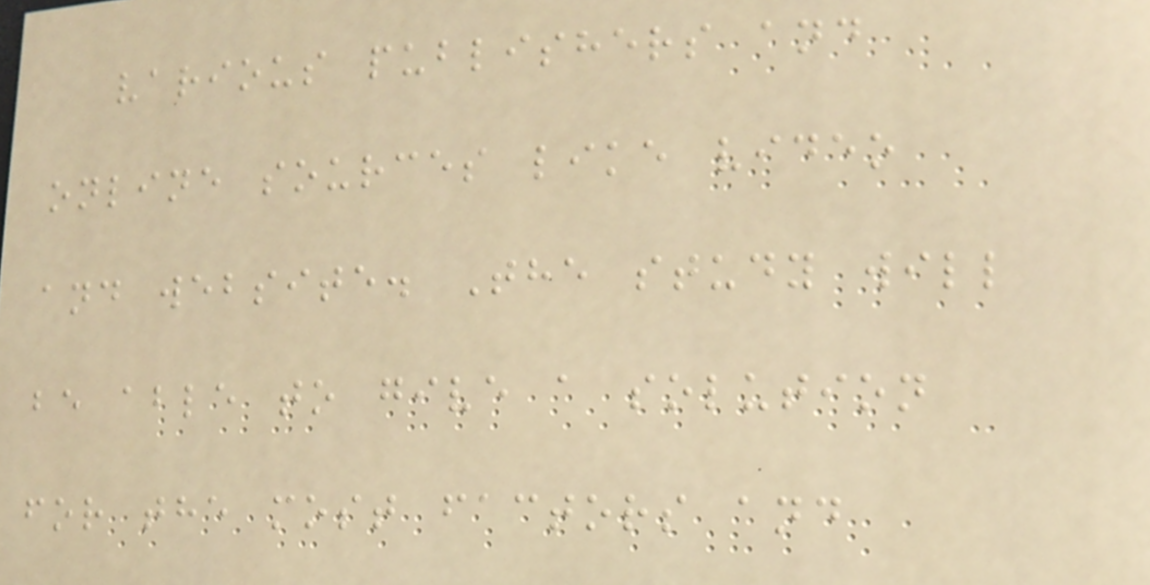various publishers and
online sources like video
and website. The study will
be able to give a solution
for the most factors and
